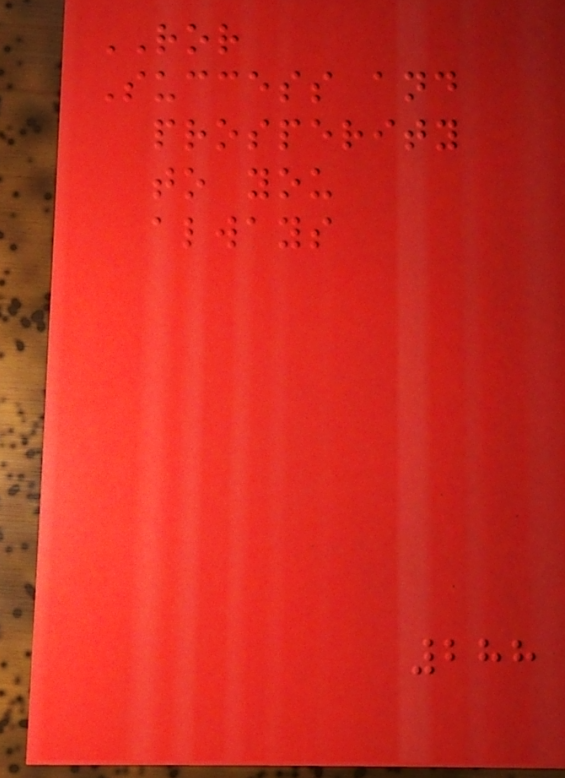ROR
Success and
prosperity
to you
always
288
